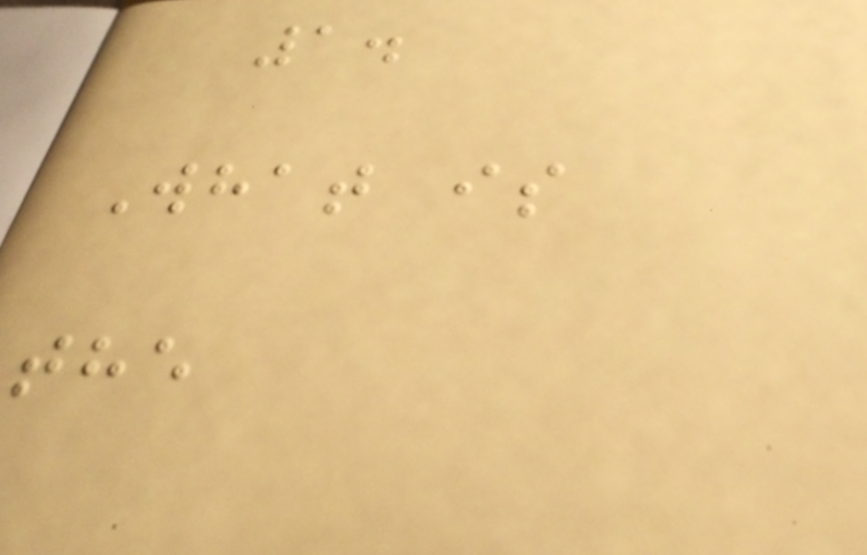1.
What is
the
